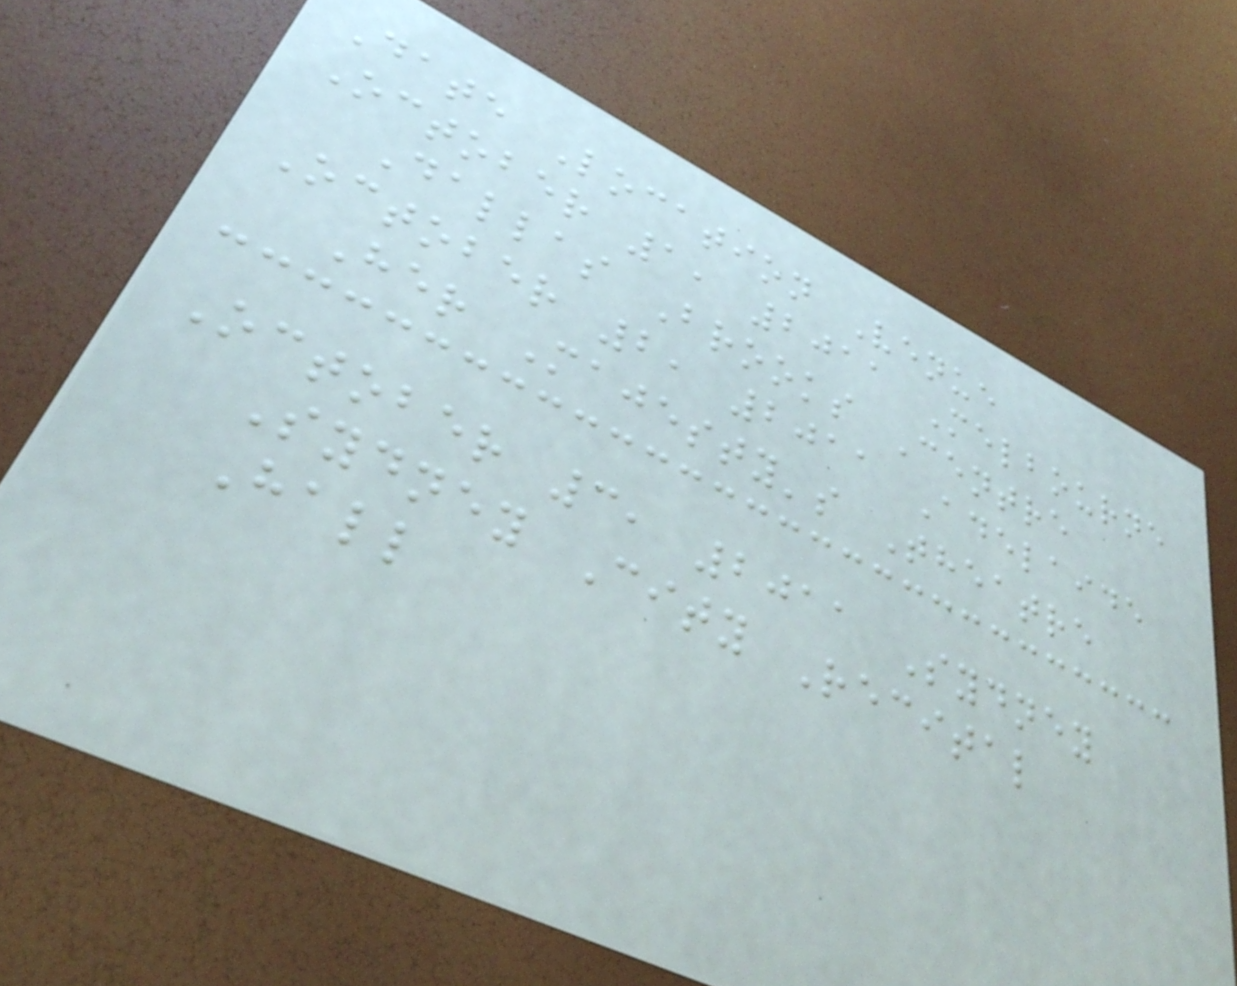Date Location Venue
October 1, 2011 Melbourne
Dallas Brooks Centre
October 2, 2011 Adelaide
Her Majesty's Theatre
October 3, 2011 Sydney
Sydney City Recital
Hall
